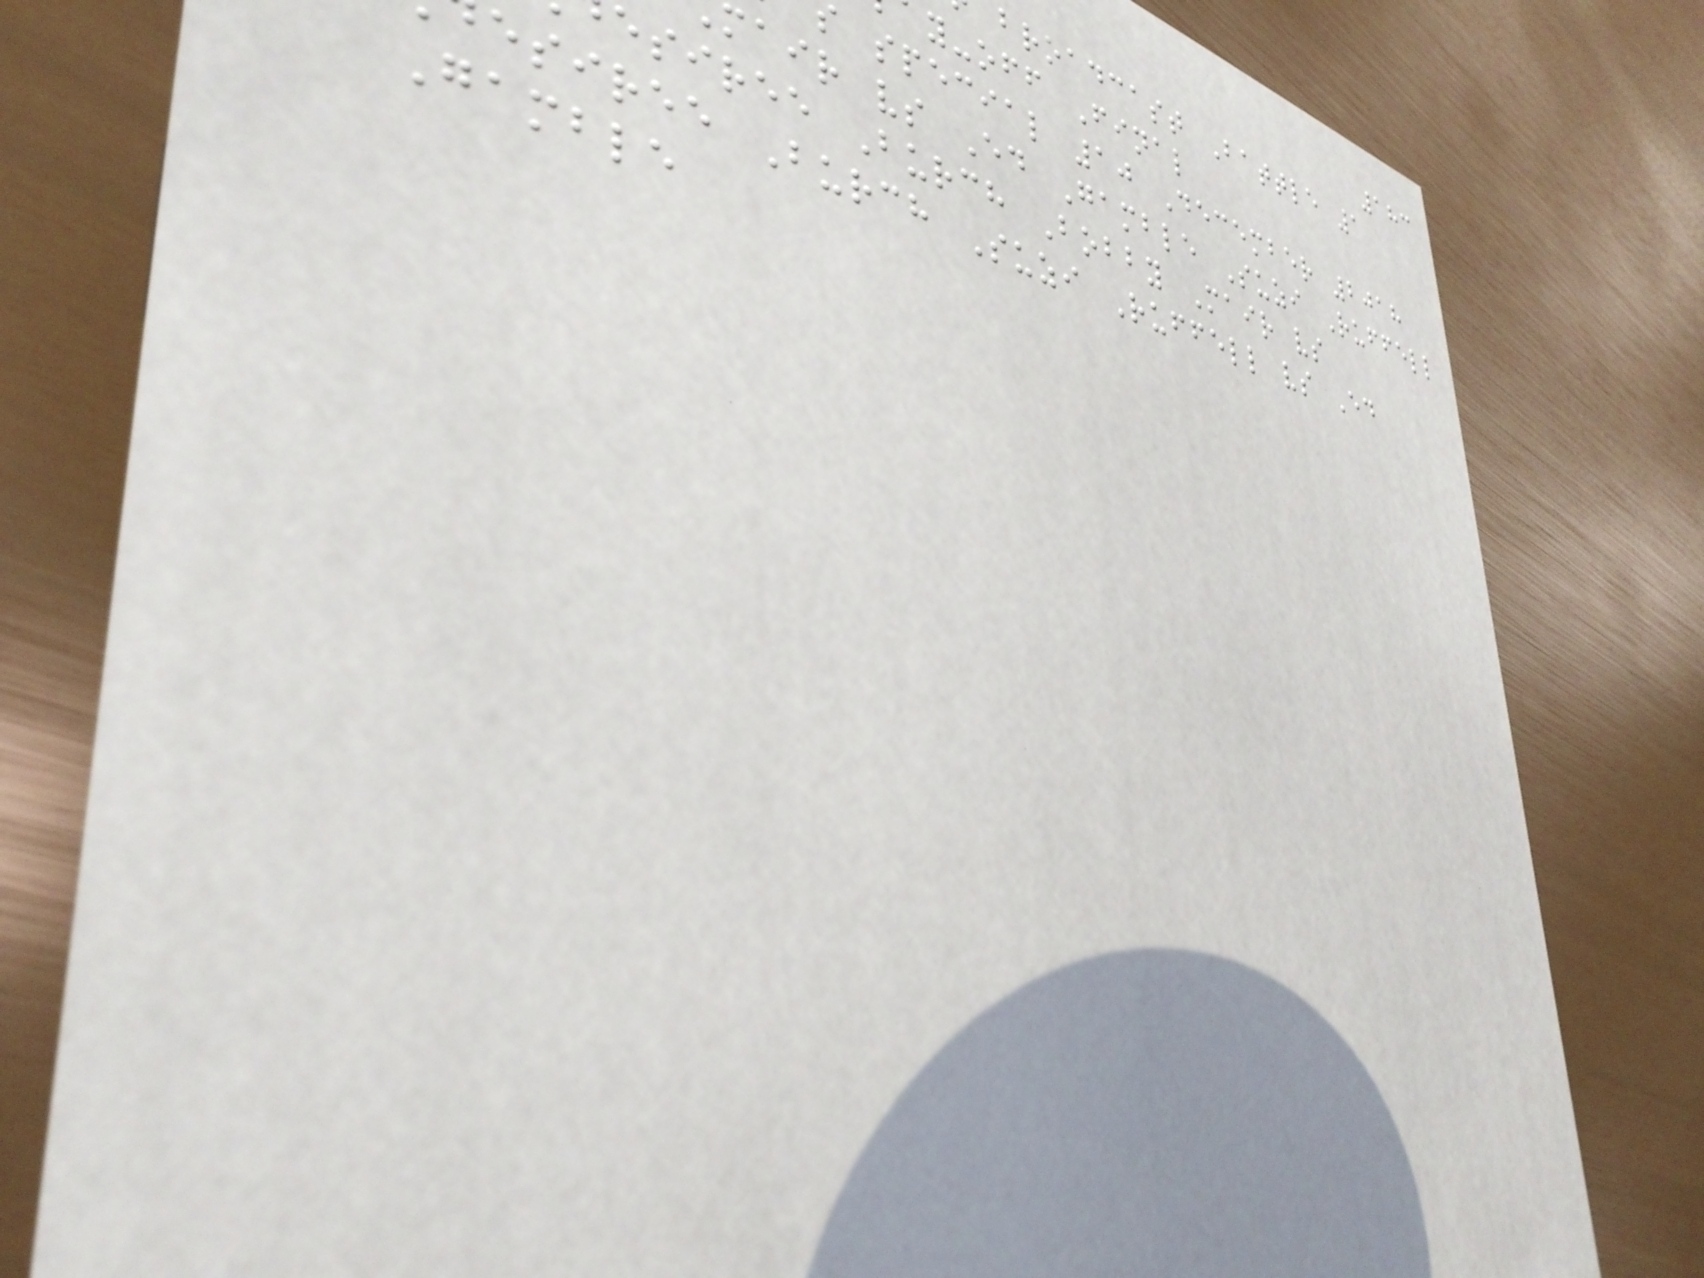183
broadcast Battle 1
y-off Final
special 10 December 2018
mair vs Ed Gamble Suzi Ruffell
esiree Burch Bobby Mair vs
esiree Burch Suzi Ruffell vs Ed
Gamble
